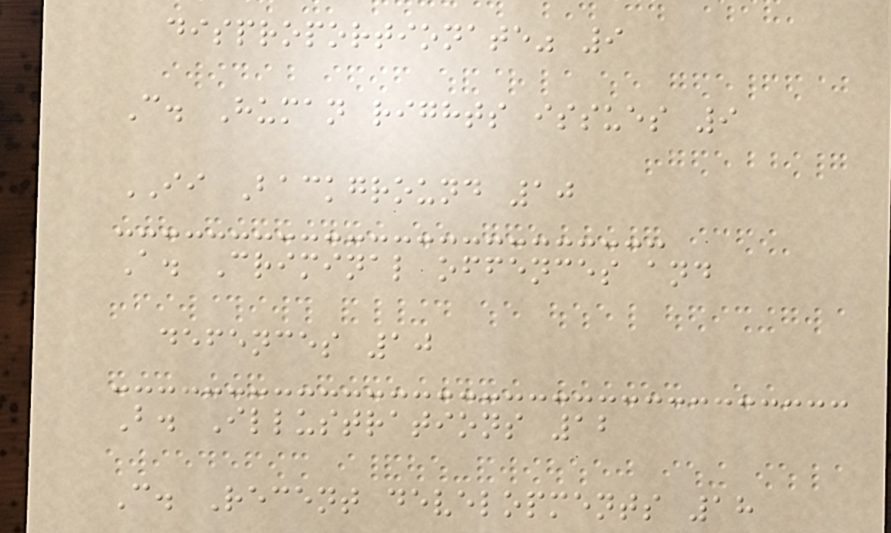disproportionate" 9
C. Human rights issues 9
II Background 10
A. Criminal offences and
defences 10
B. Illustrations 12
C. Recent developments 18
